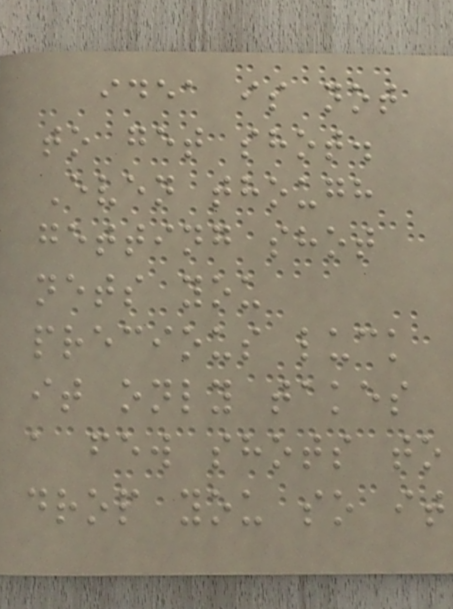idea is not
to get shot.
Even though
getting shot
nets you
precious luck
it only takes
a few shots to
drop you so it
